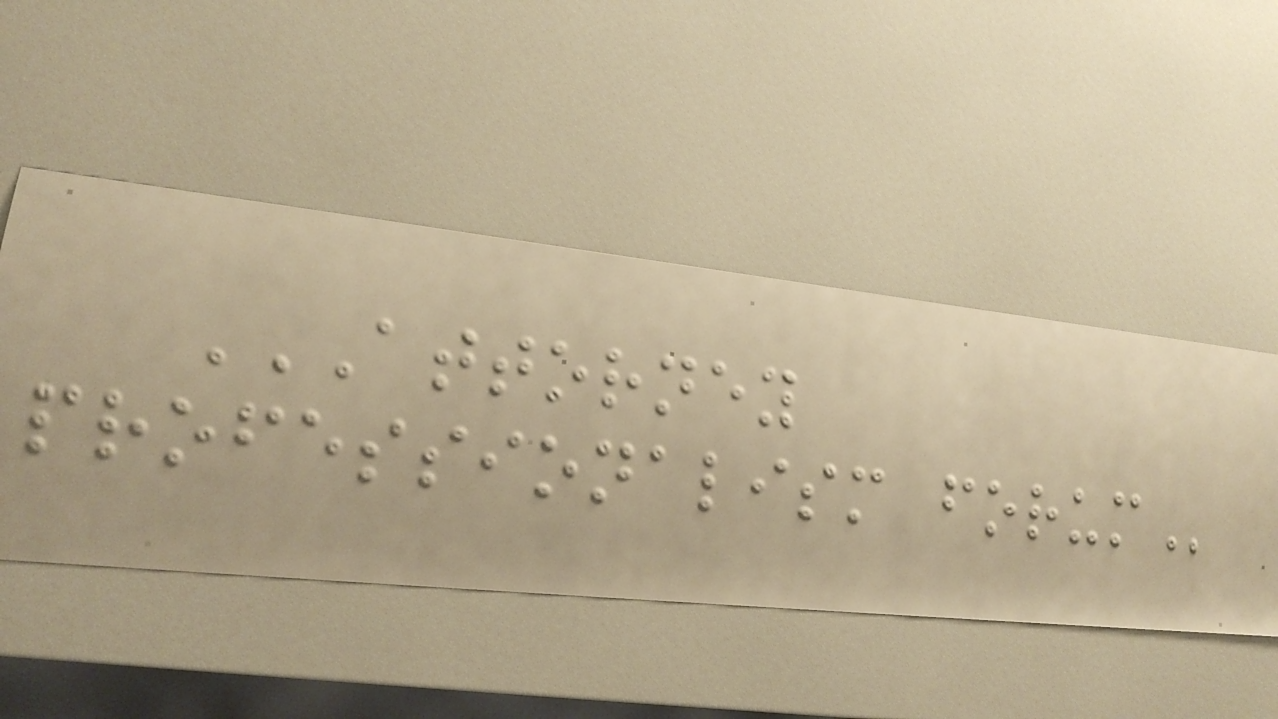ATTORNEY
PROFESSIONALISM FORUM
